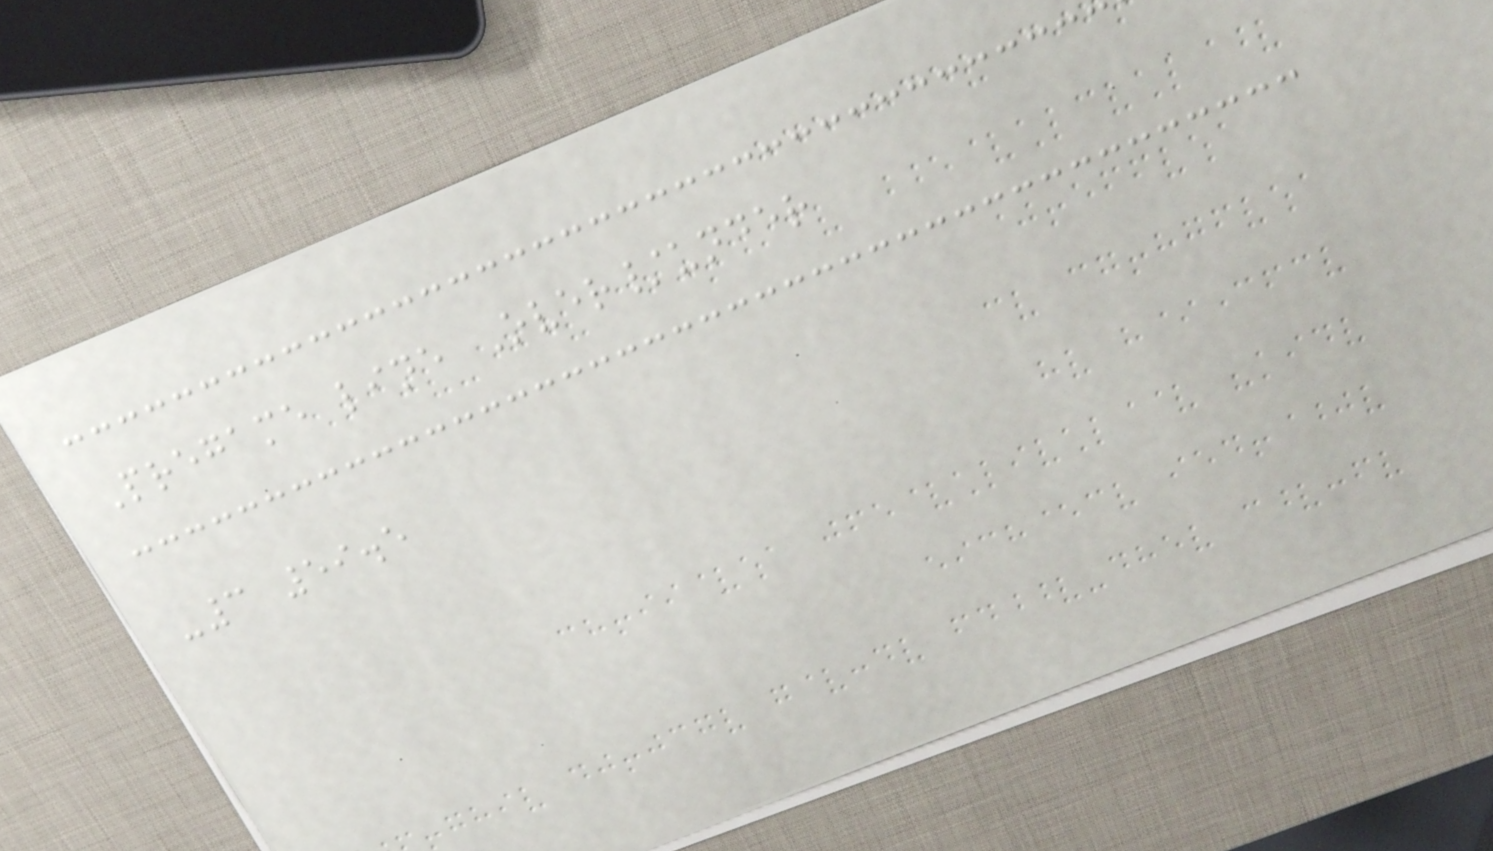Pregame line Over/under
-3 59.5
